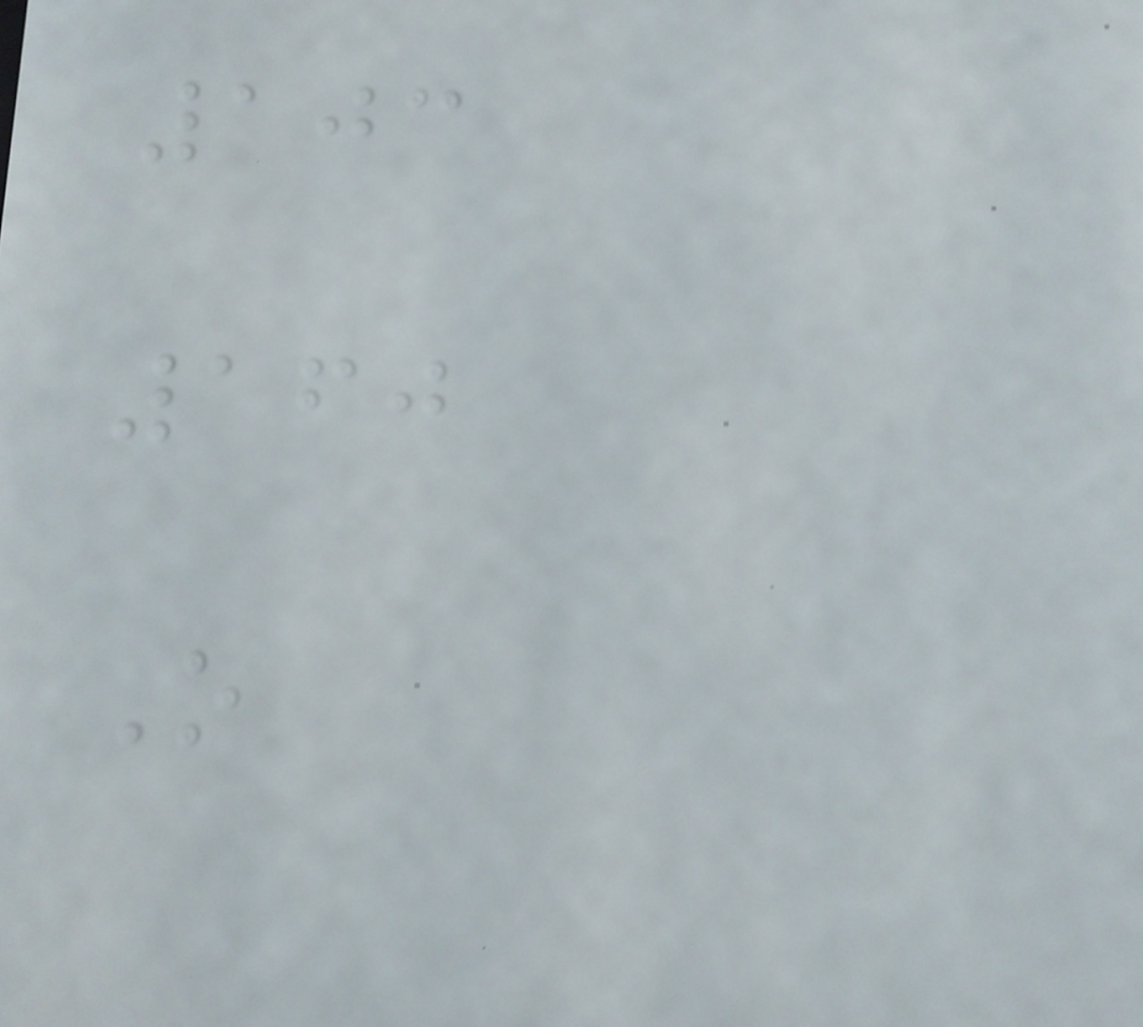103
160
O
